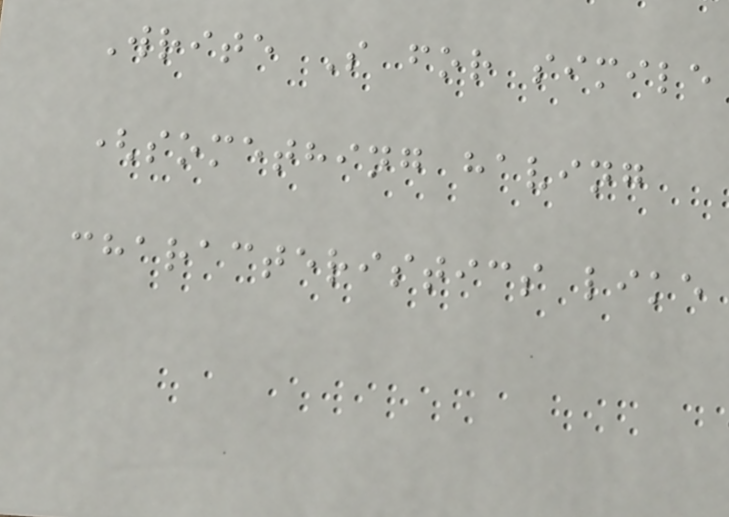Write S for simile
(something having
characteristics like
